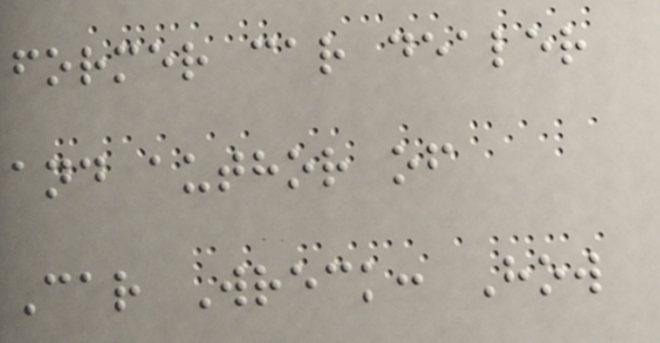former car dealer
and author of
Car Wreck: How
